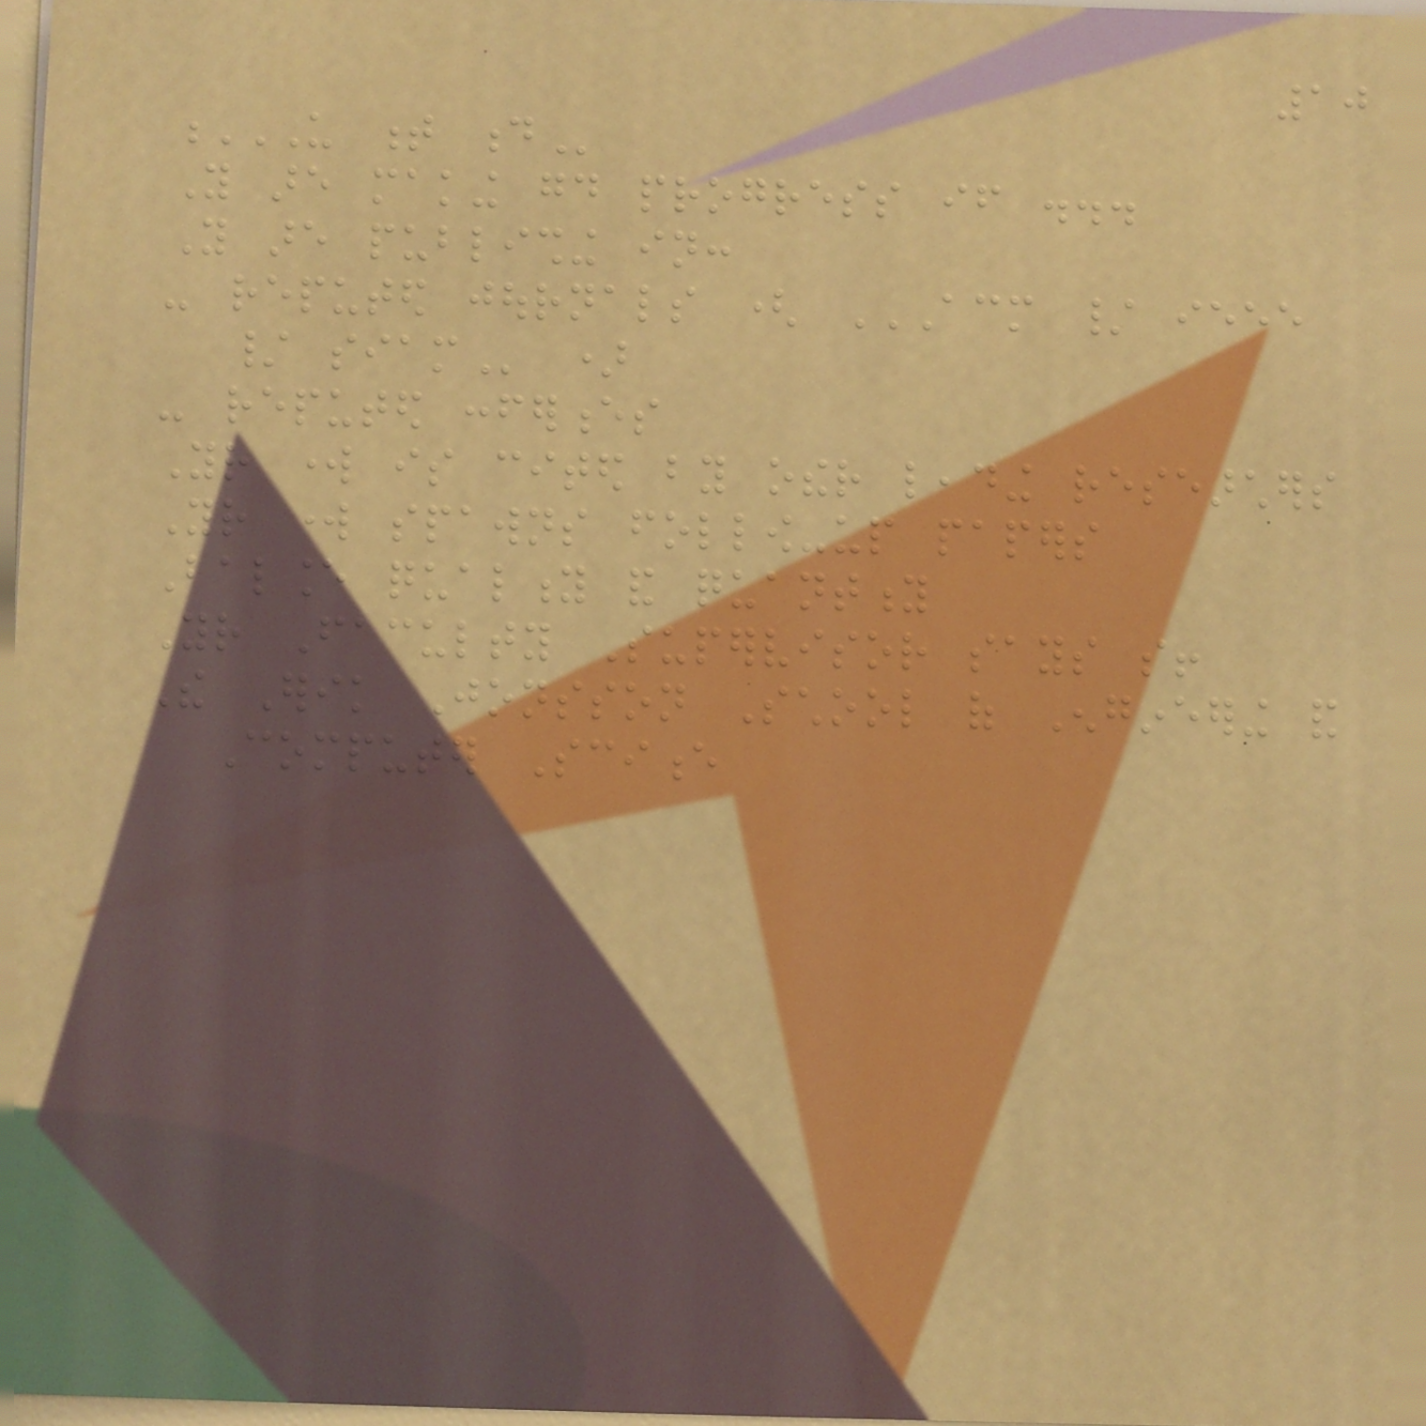10
U T D
You are making good progress if ...
You are publishing in:
- reputed journals ( ACM / IEEE
/ SIAM )
- reputed conferences
Your work is cited by other leading researchers
Your work spawns follow-up papers
Balance quality and quantity
Your Faculty Supervisor says so!
The Erik Jonsson School of Engineering and
Computer Science
